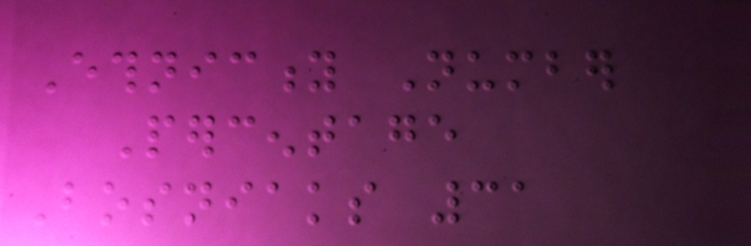Ethnicity Number
Percentage
Bosniaks 31
